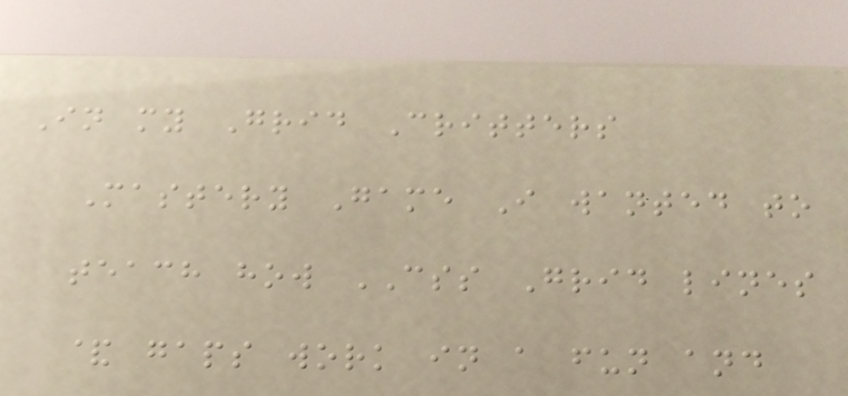In my Grid Critters
Mastery Game I wanted to
teach how CSS Grid lines
& gaps work in a fun and
